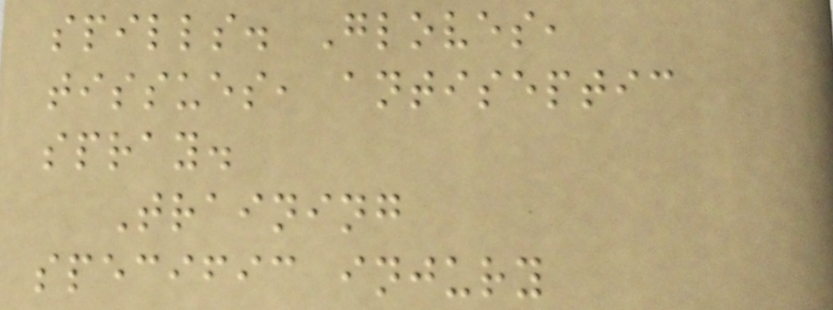spills. Gloves,
tissues, antiseptic
spray.
Training
specific injury
